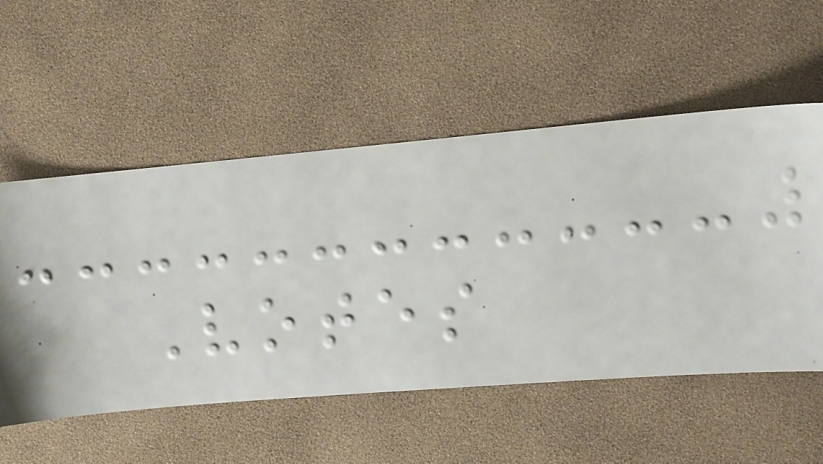Votes
